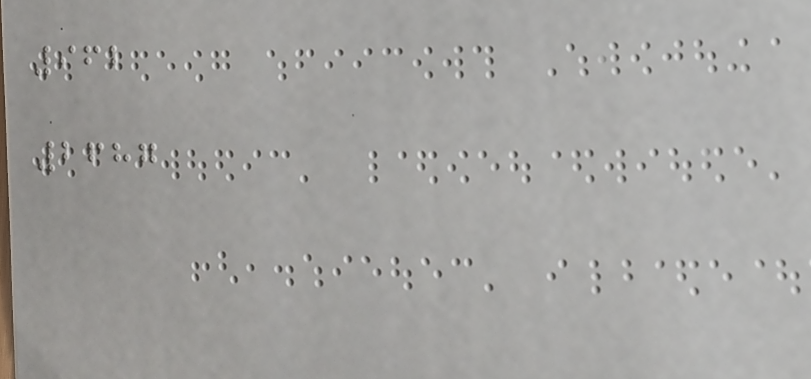962
2687
